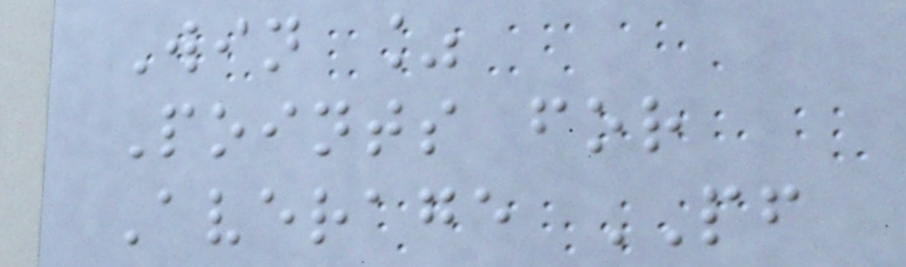Win %
Points for
Average PF
